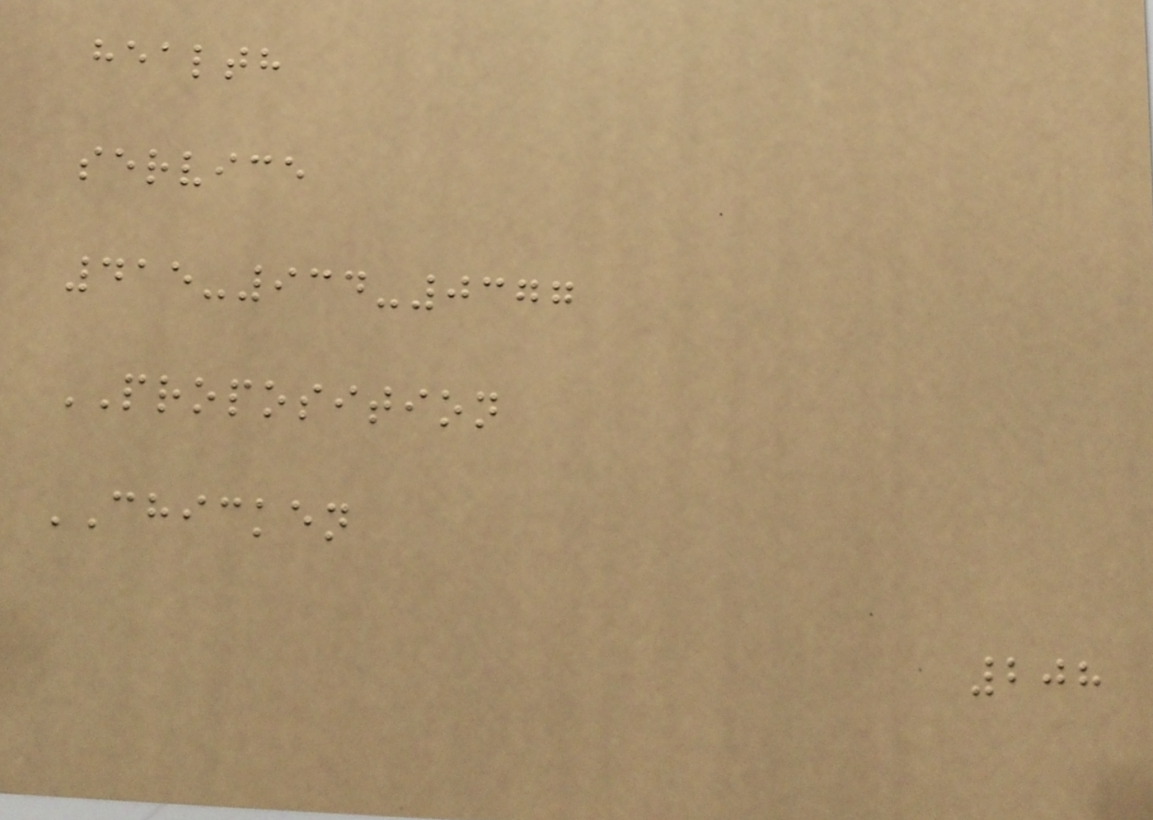health
service
415-934-0377
PROPOSITION
CHICKEN
208
